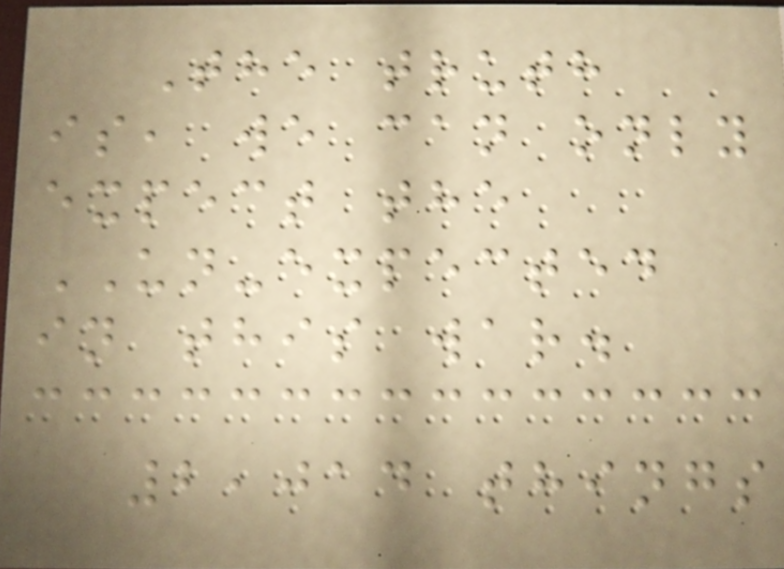The truth
is, we can only
expect the
UN-expected
in this war.
2,014 things
